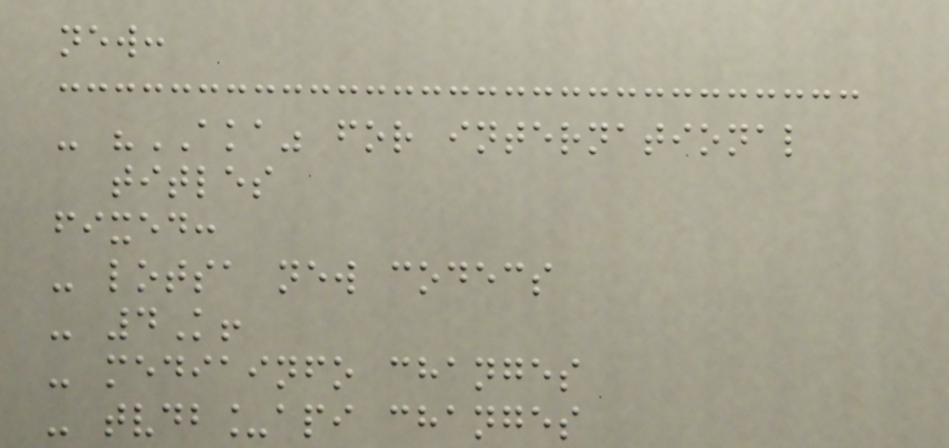new:
- "AKA" for international
titles
fixed:
- lotsa new codecs
- 4K!
- mediainfo changes
- tvdb_api changes
